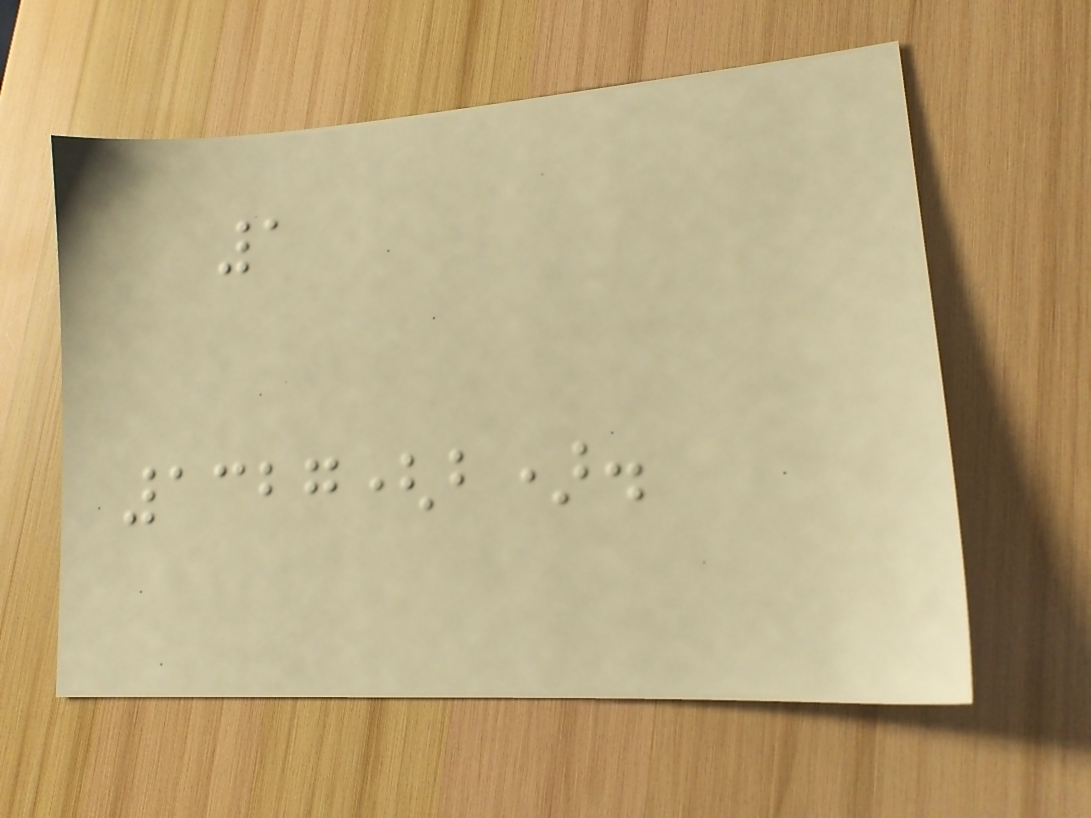1
1327(b).
